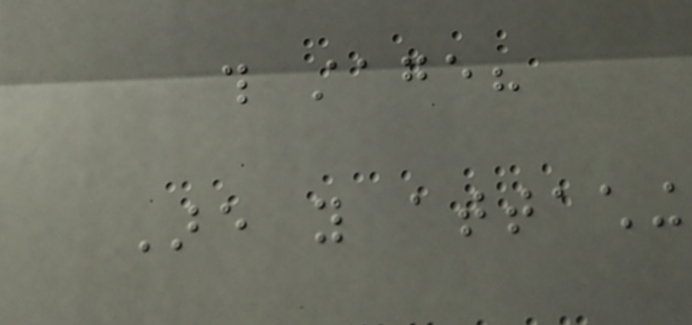this stage?
Are you attaching
